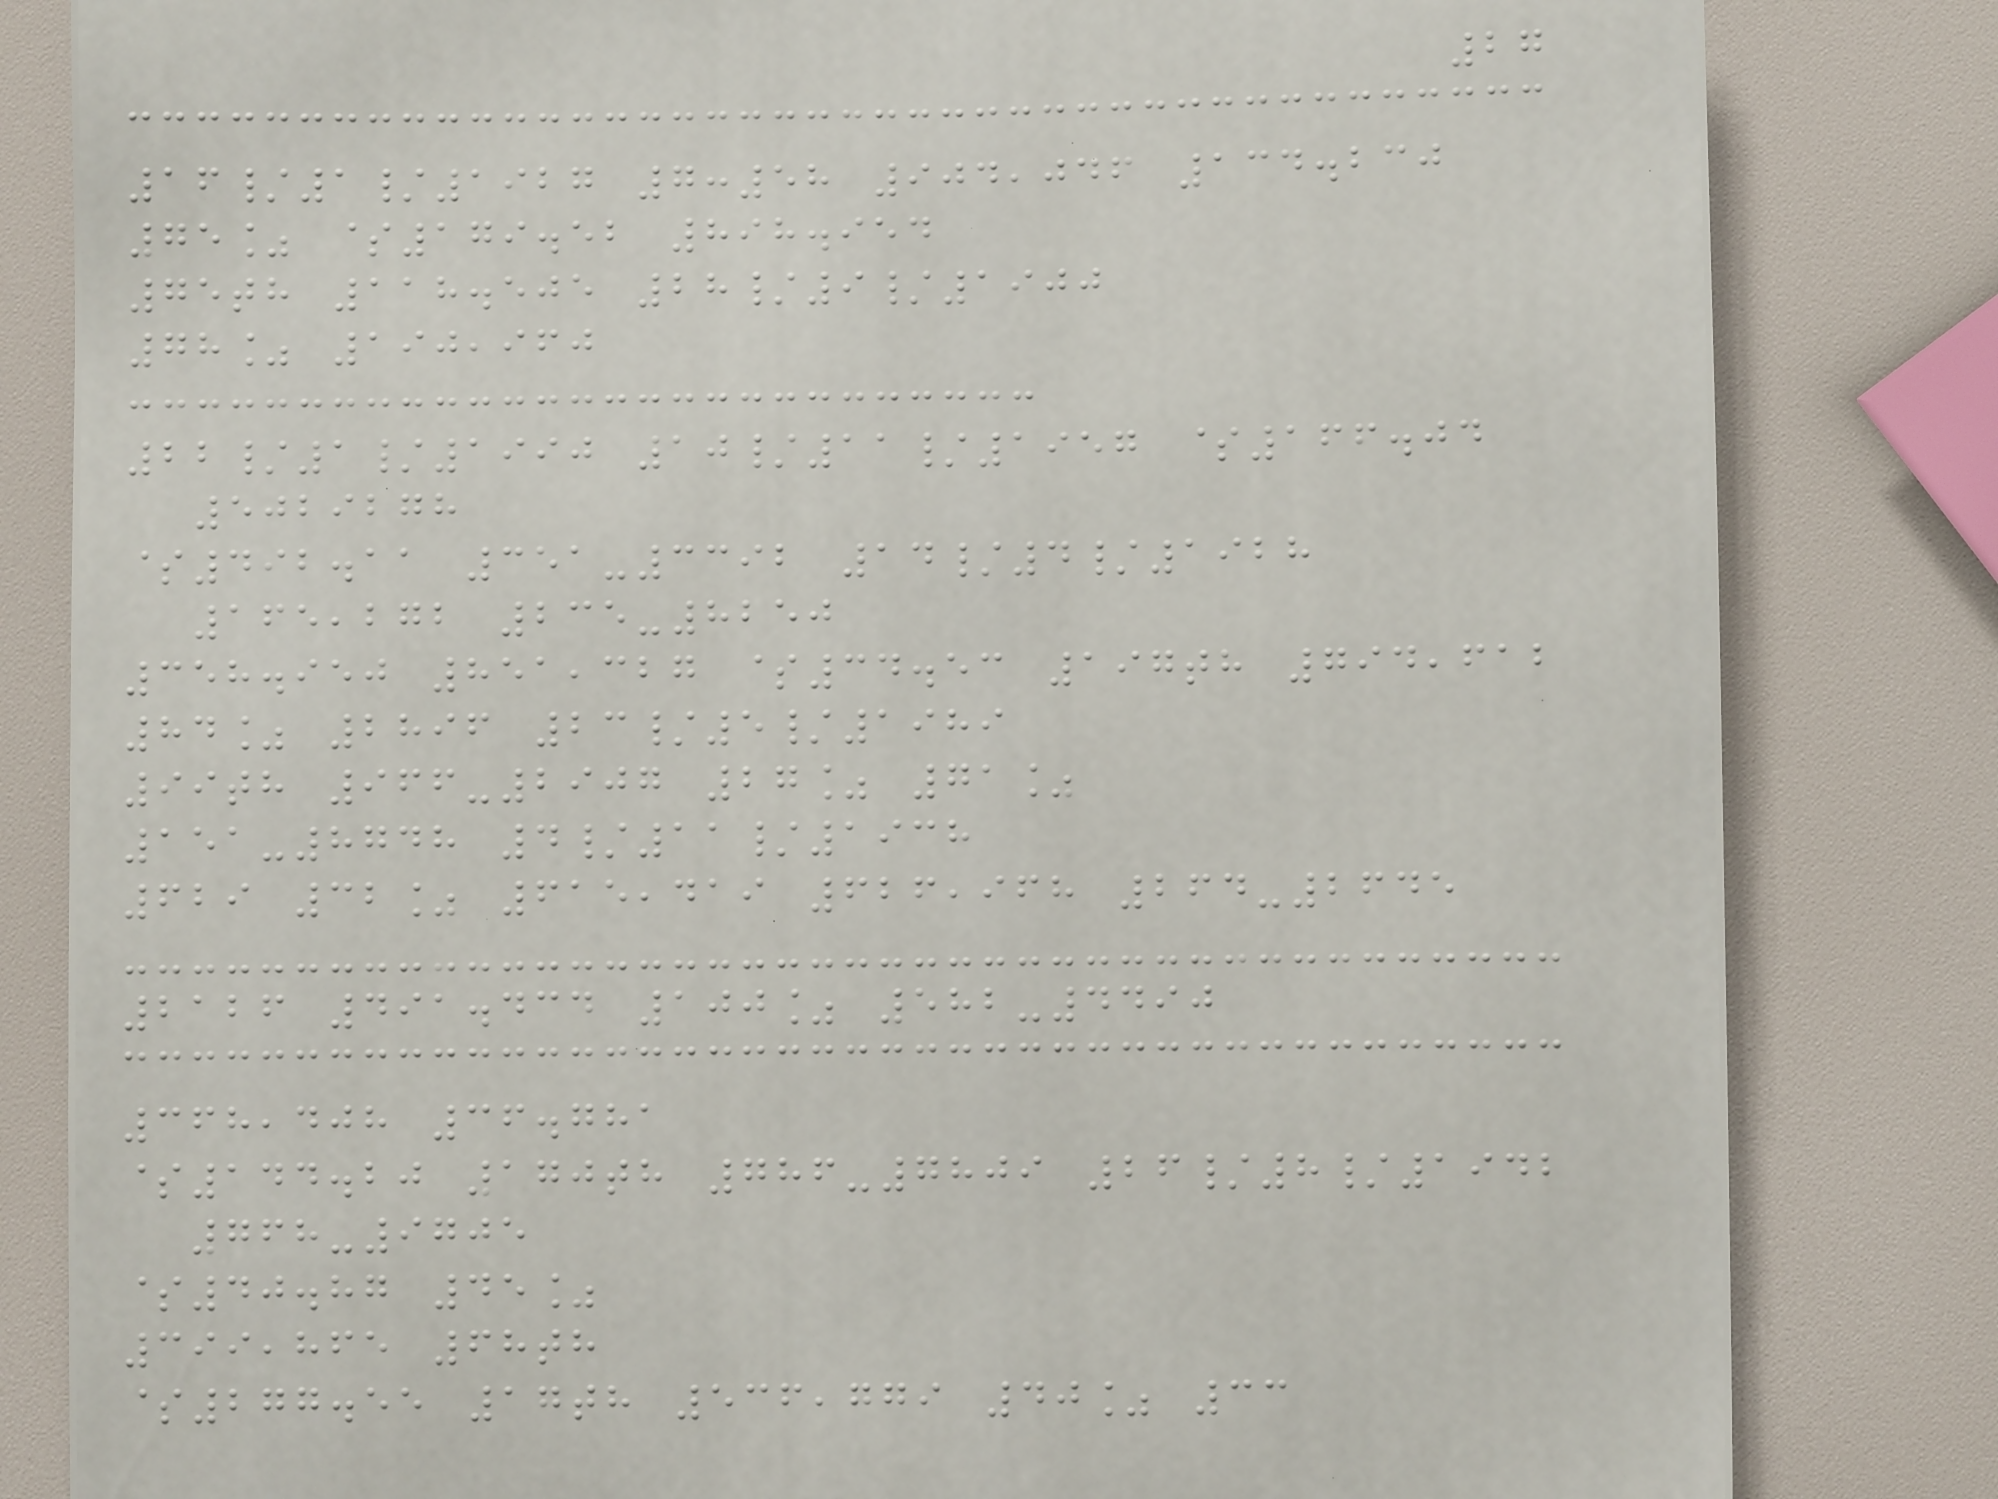27
16/1/1927 7:58 904,046 134.230
75% $179.52 898.954
75th 118.505 28/9/1900
78% 190,960
22/1/1990 10/11/1957 $166.04
5029278
$492.11 351-3392 14/4/1928
165,272 235-8250
358.950 851,327 $34.53 197th 794,612
84% 2896 23/5/1989
99th 966-2907 27% 71%
151-8748 4/11/1938
629 32% 615,419 626,968 264-2645
2126 491.434 100% 582-4490
368,408 36.781
$144.20 170th 786-7809 26/8/1942
768-9705
$40.87 45%
399,865 68th
$277.55 17th 536,779 40% 33
